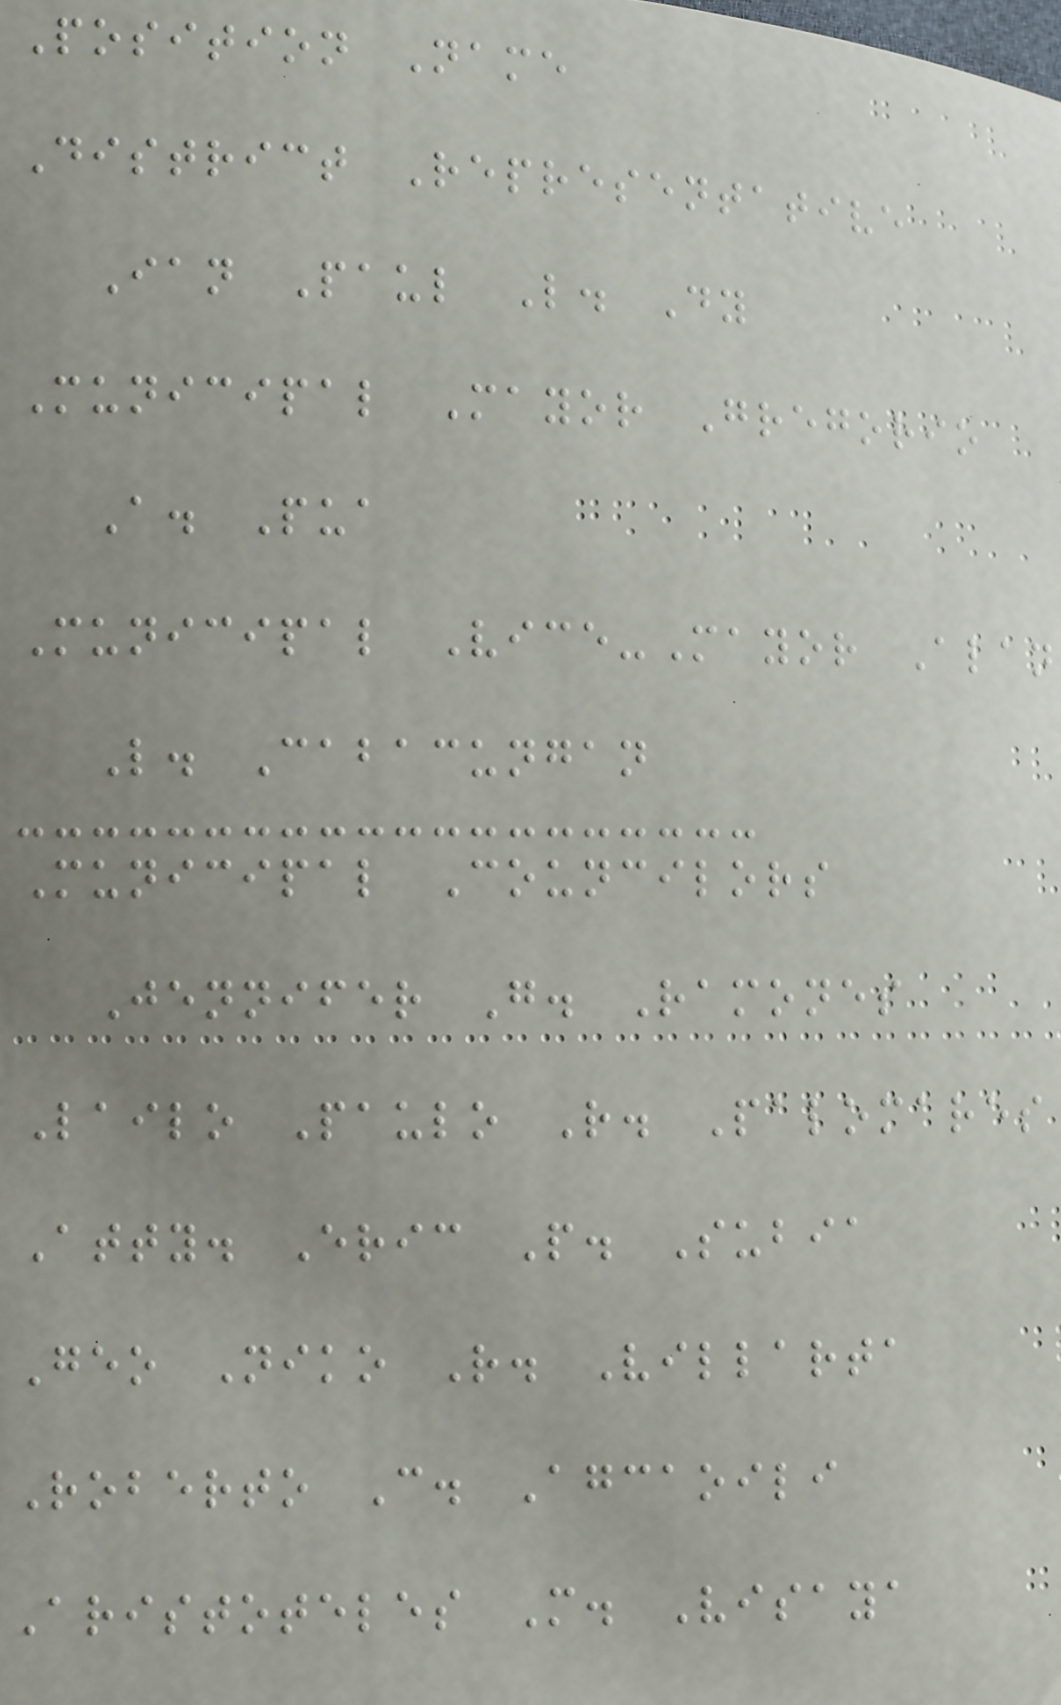Position Name
District Representative
Ian Paul L. Dy
Municipal Mayor Gregorio
A. Pua
Municipal Vice-Mayor Alan
L. Cabacungan
Municipal Councilors
Jennifer G. Ramones
Lailo Paulo R. Palomares
Atty. Eric P. Subia
Geo Niko R. Villarta
Roberto C. Agcaoili
Aristoteles M. Visaya
